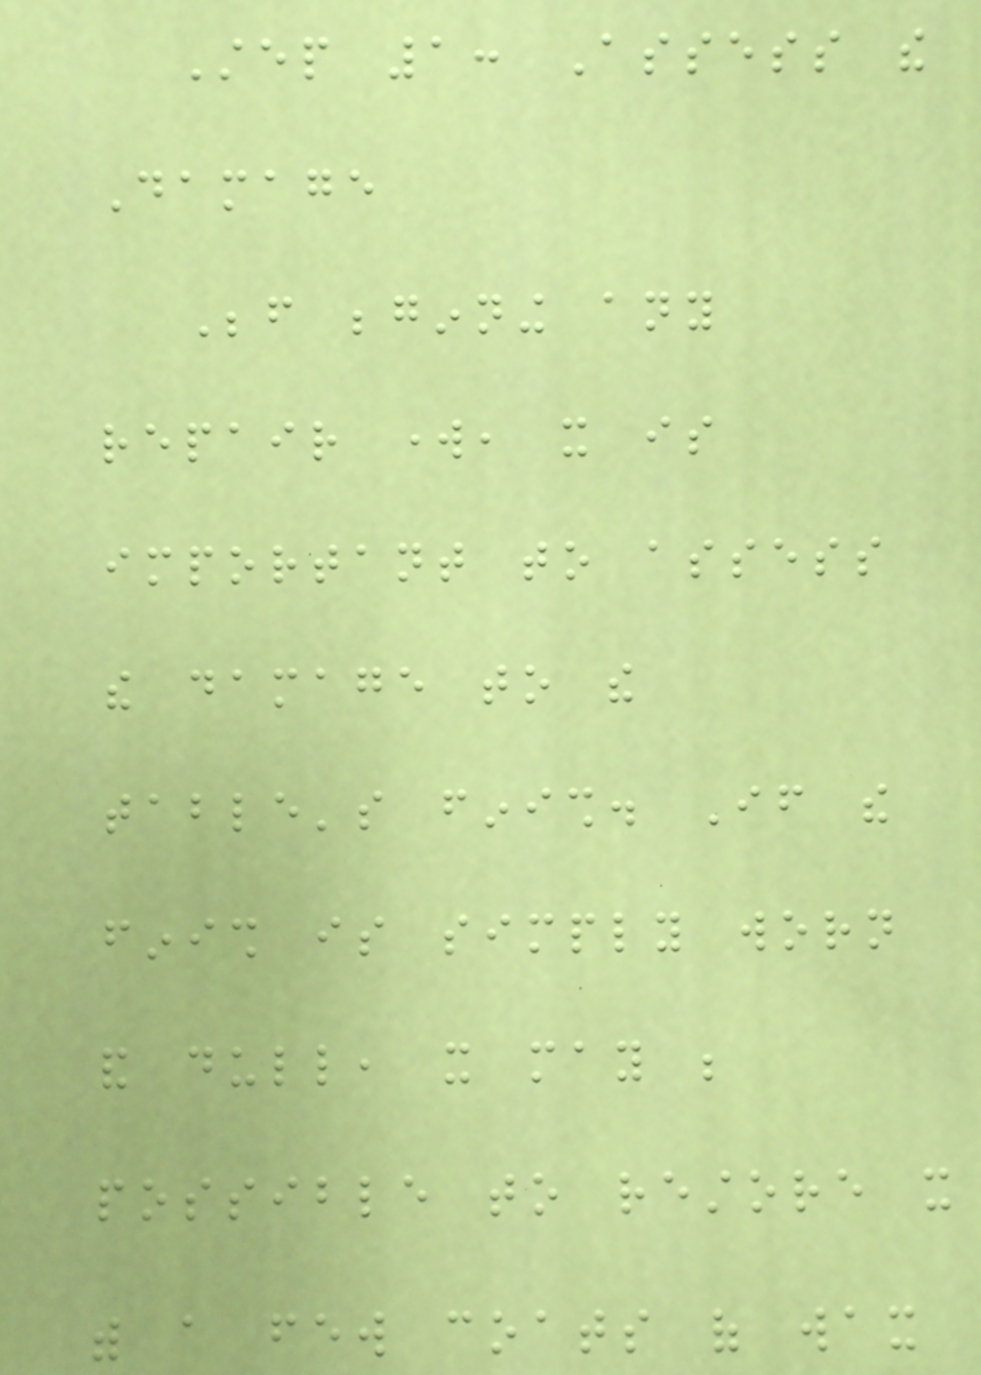Step 1: Assess the
Damage
Before beginning any
repair work, it is
important to assess
the damage to the
table's finish. If the
finish is simply worn
and dull, it may be
possible to restore it
with a few coats of wax
